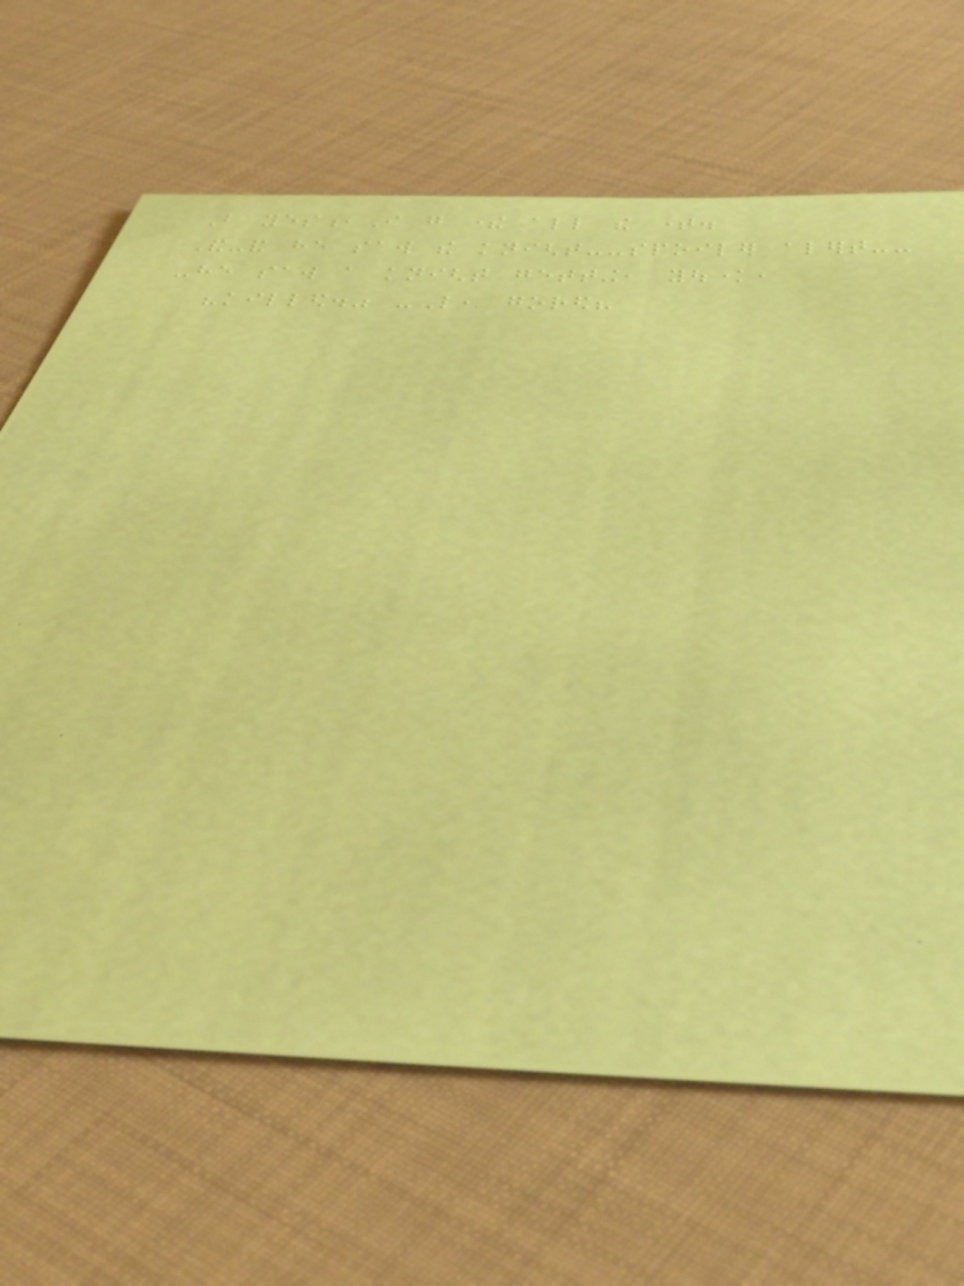But yes,I go there all the time.
And-and he saw the knight--spoiler alert--
-he saw a knight getting, youknow,
"killed." -Like, gored?
